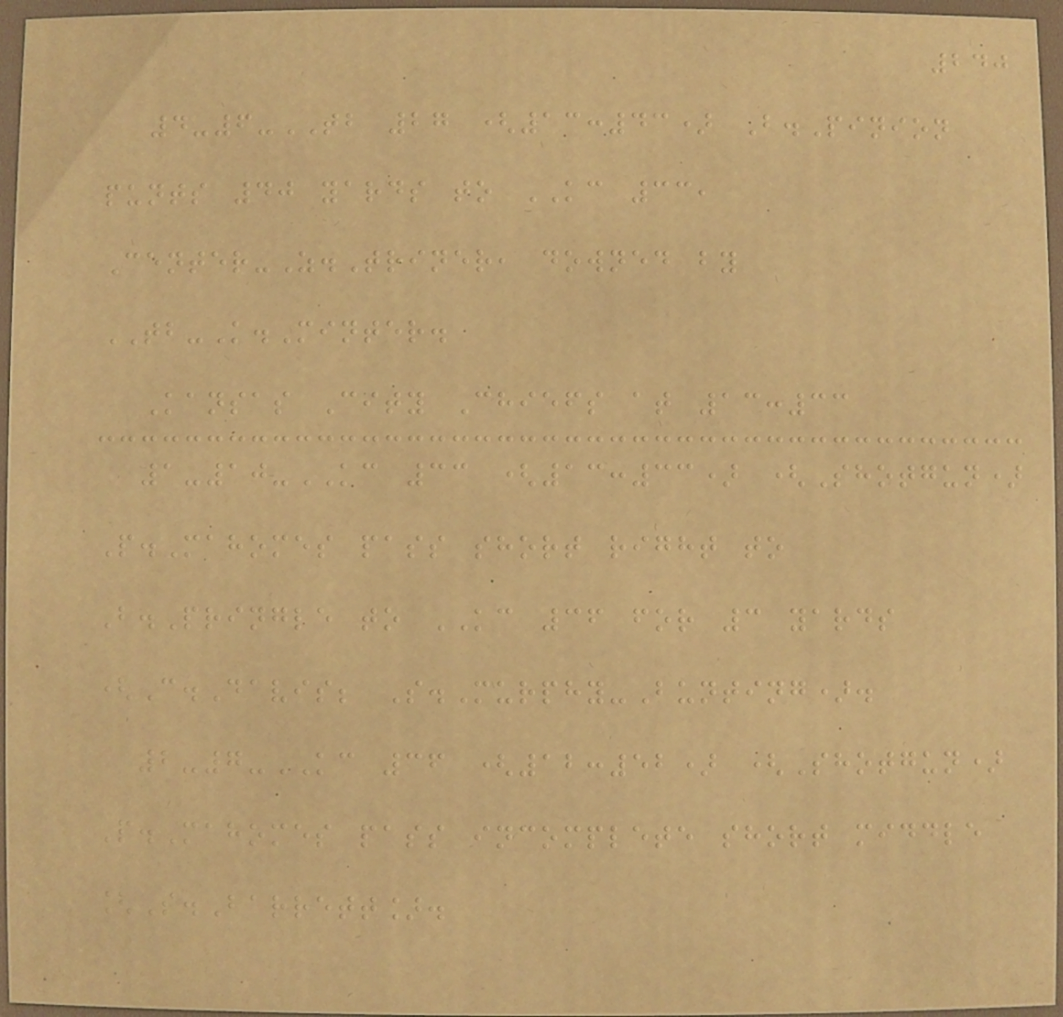240
4-6-TB 27 (13:43) B.Pinion
punts 40 yards to KC 33,
Center-Z.Triner, downed by
TB-K.Minter.
Kansas City Chiefs at 13:33
1-10-KC 33 (13:33) (Shotgun)
P.Mahomes pass short right to
B.Pringle to KC 36 for 3 yards
(C.Davis; S.Murphy-Bunting).
2-7-KC 36 (12:52) (Shotgun)
P.Mahomes pass incomplete short middle
[S.Barrett].
